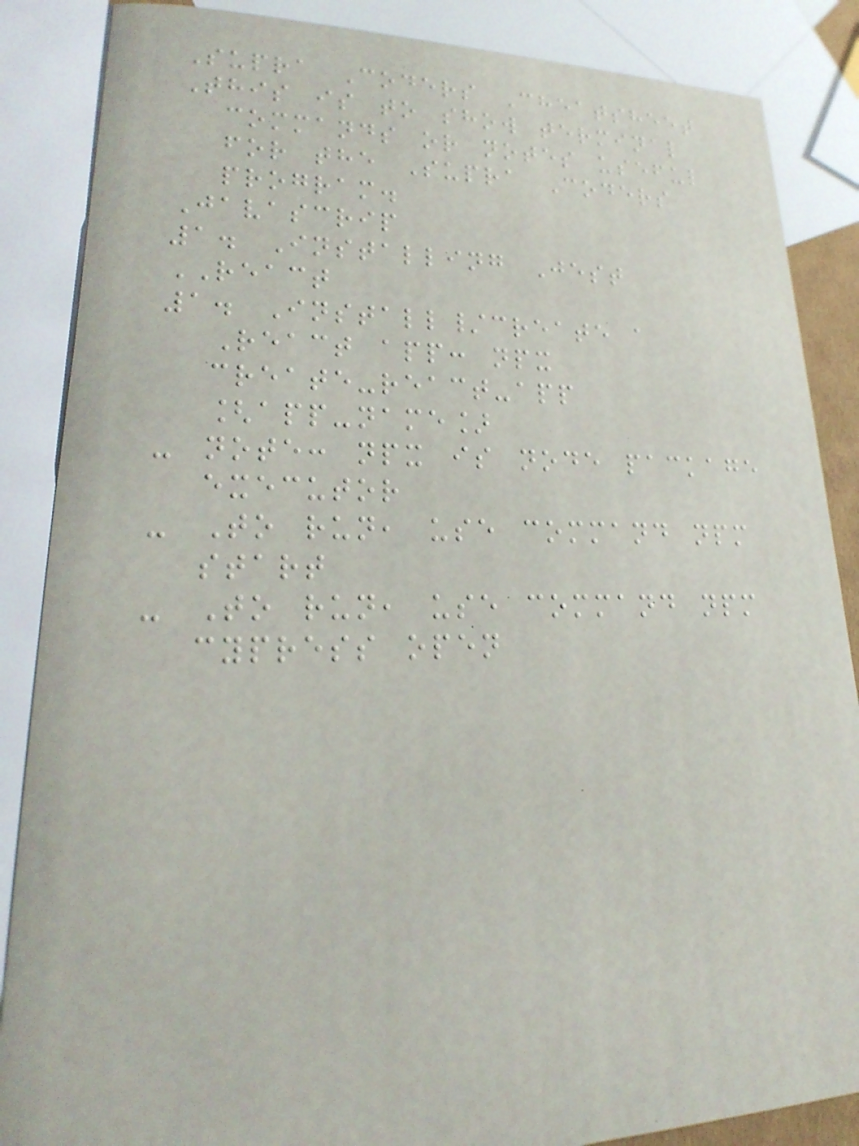Supra Coders Cheatsheet
This is to show terminal
commands or notes useful
for the Supra Coders
program.
Javascrip
1. Installing Jest
REACT
1. Install/create a
React app: npx
create-react-app
[app-name]
- note: npx is node package
executor
- To run, use command npm
start
- To run, use command npm
cypress open
